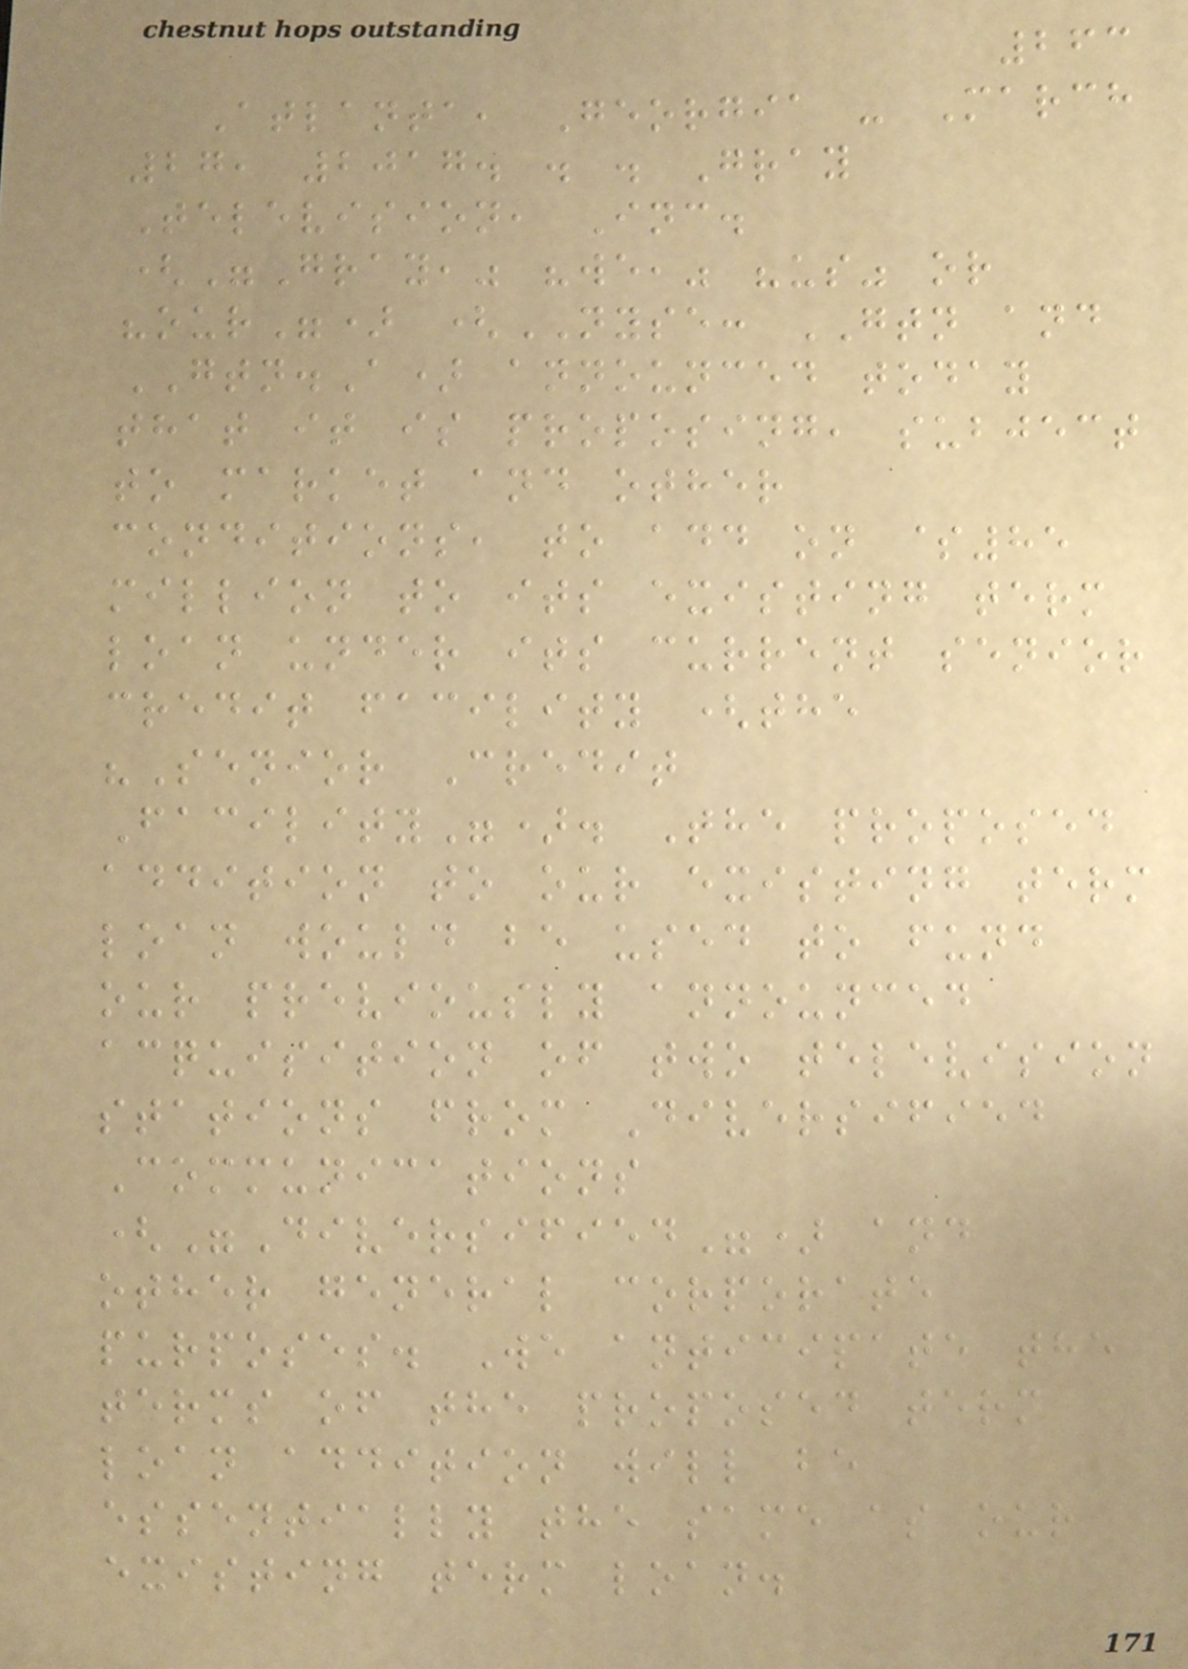263
Atlanta, Georgia - March
27, 2017. . . Gray
Television, Inc.
("Gray," "we," "us" or
"our") (NYSE: GTN and
GTN.A) announced today
that it is proposing, subject
to market and other
conditions, to add on $85
million to its existing term
loan under its current senior
credit facility (the
"Senior Credit
Facility"). The proposed
addition to our existing term
loan would be used to fund
our previously announced
acquisition of two television
stations from Diversified
Communications
("Diversified") and
other general corporate
purposes. We anticipate the
terms of the proposed term
loan addition will be
essentially the same as our
existing term loan.
